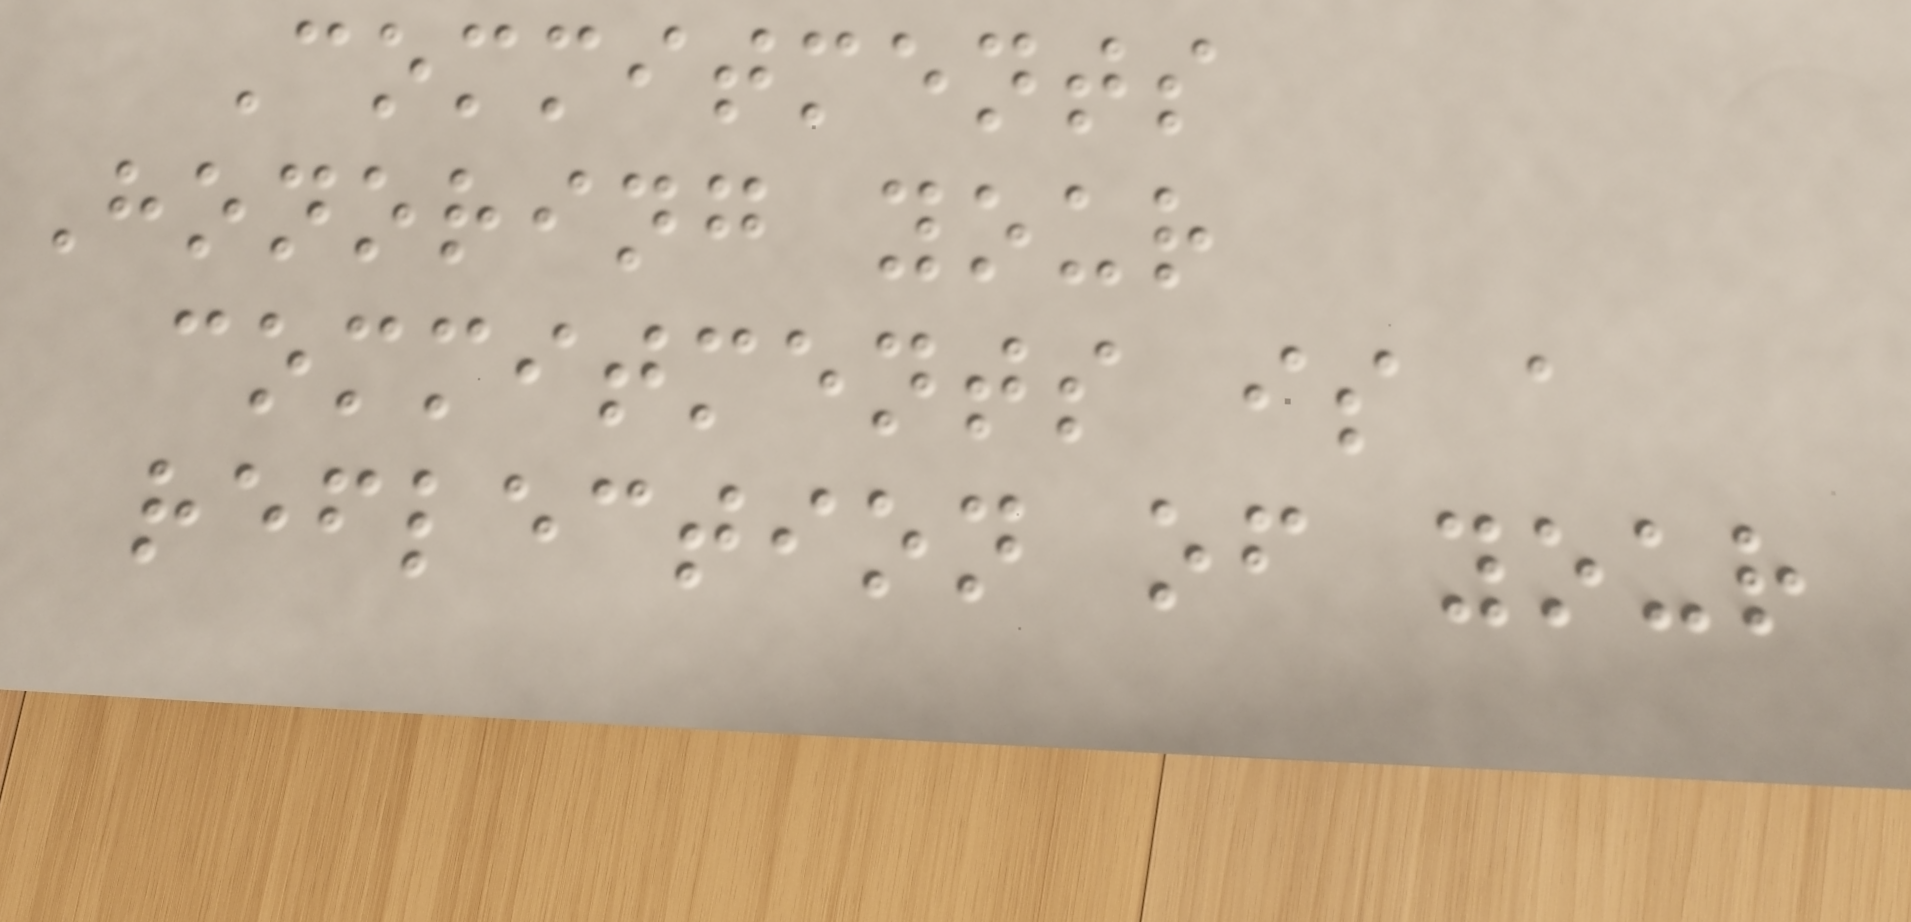Commitments
Honoring your
commitments is a
reflection of your
